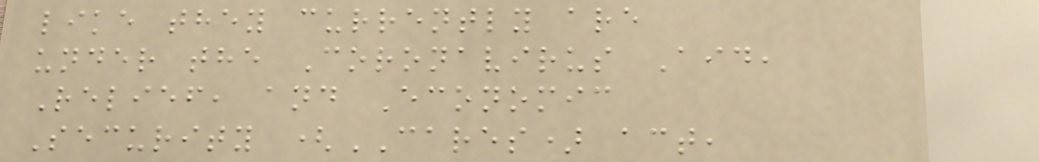like they currently are
under the Coronavirus Aid,
Relief, and Economic
Security (CARES) act,
